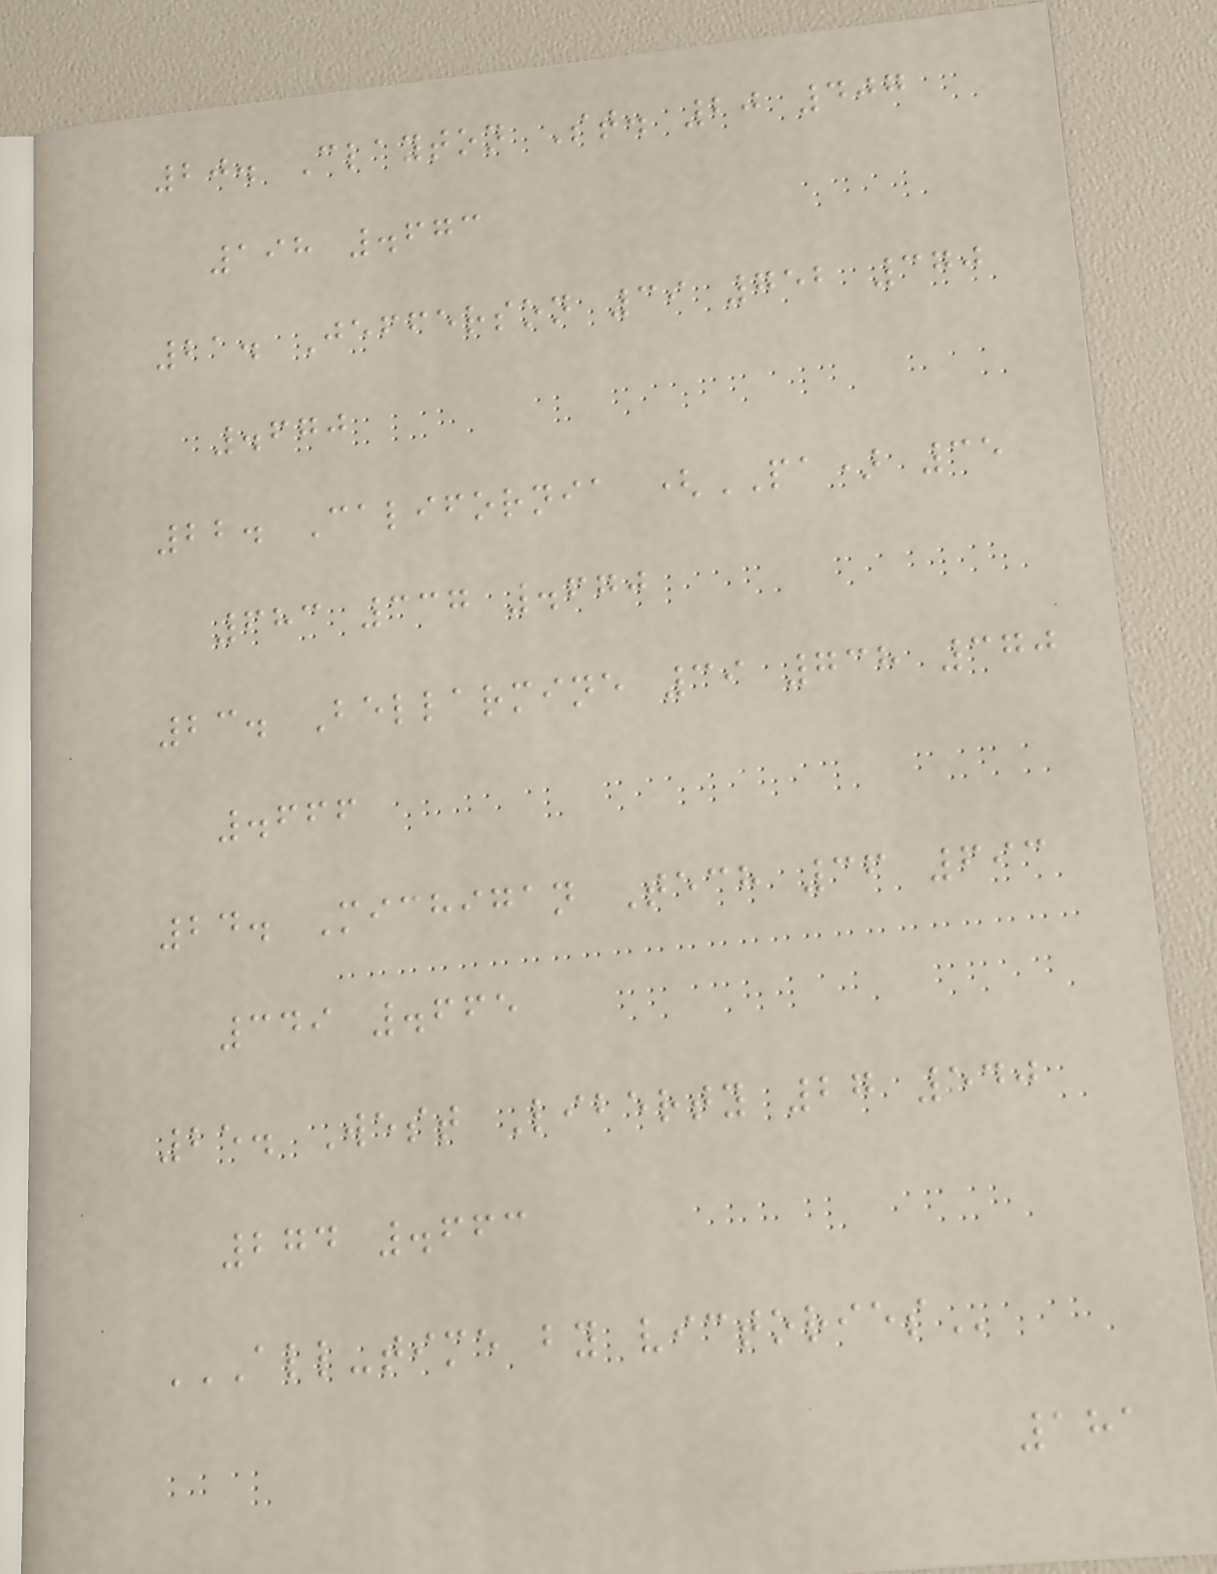20. Clayton St. 20 407
198 .673
21. Jefferson 39 752 370
.670
22. California (PA) 35
683 337 .670
23. Bellarmine 39 738 370
.666
24. Michigan Tech 36 693
349 .665
25. West Liberty 27 540
274 .663
ALL-TIME BY VICTORIES
181
